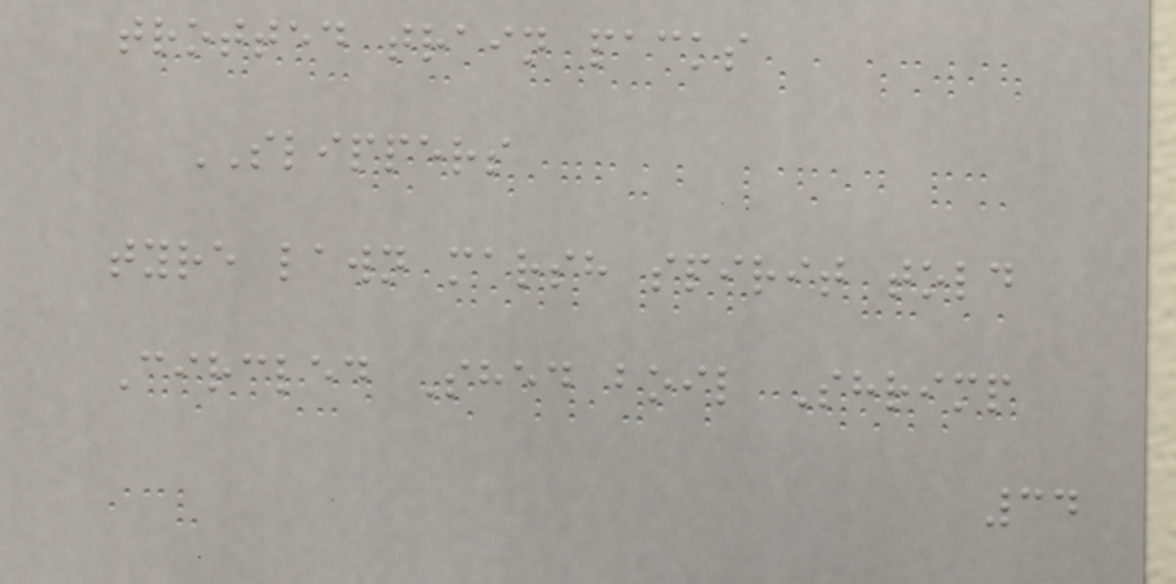trotted train packs
SLIPPERS
tyre lawn marsh spirit told
Circled Shed boil Shrimp
34
